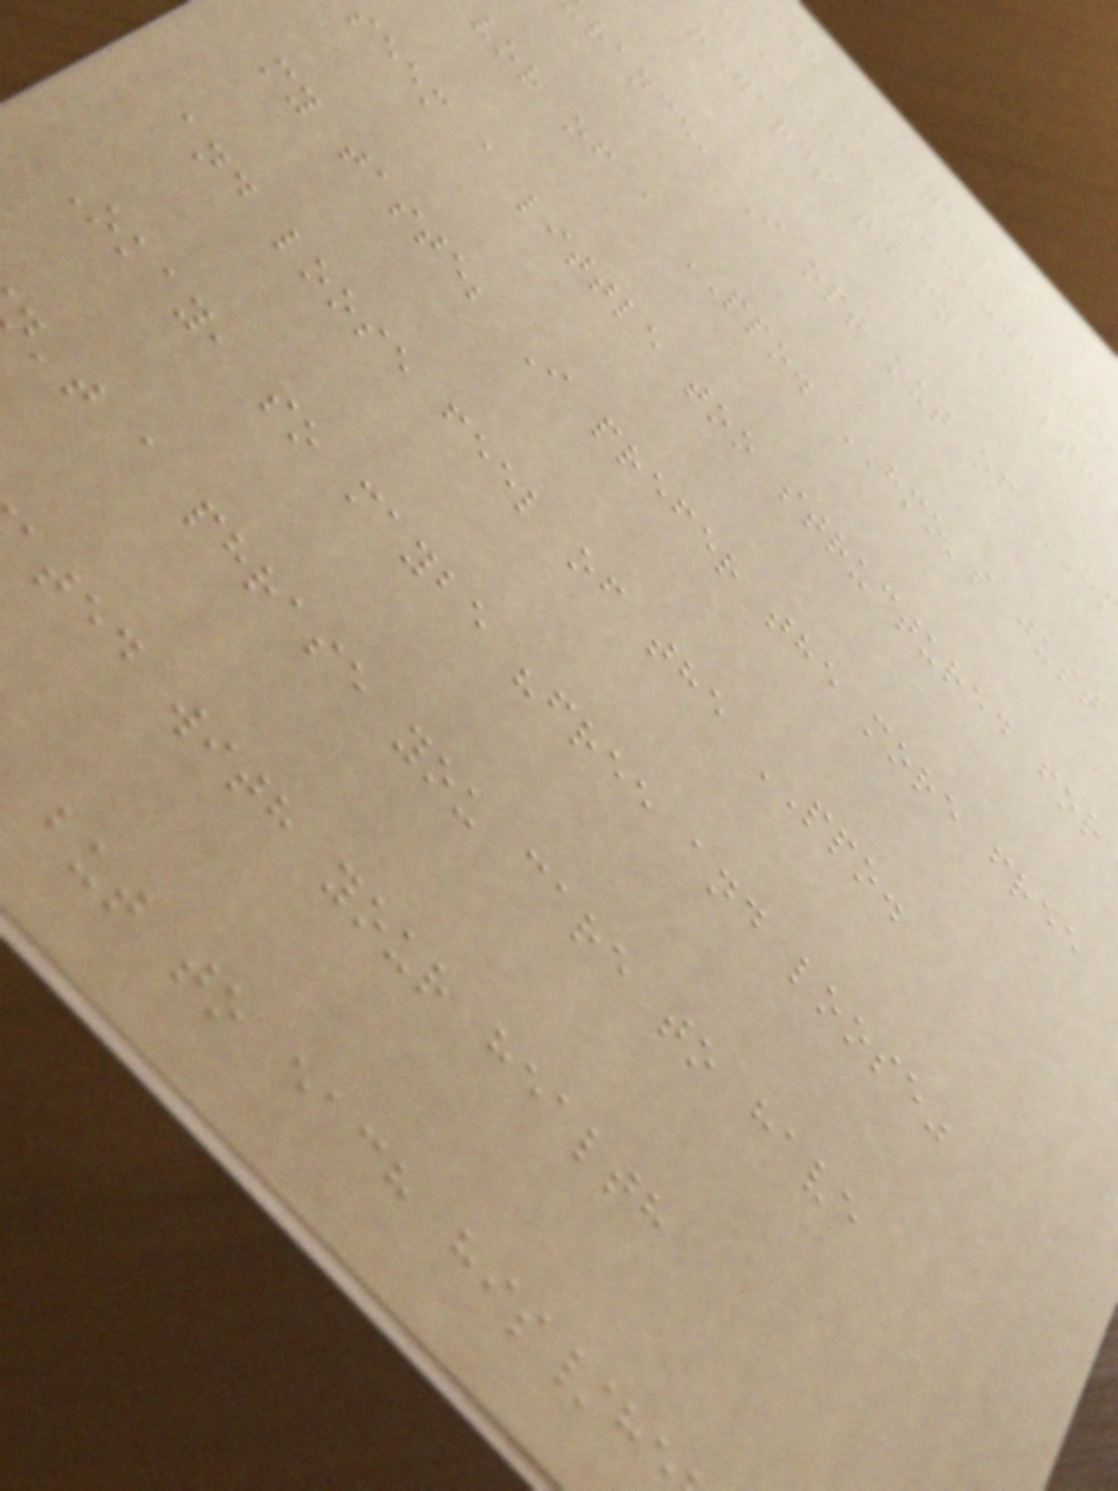ide Manners
regards to my health
rance, I opt out of
vor of a PPO. HMO's just
seem a little too structured for
my taste; I prefer the more free
and loose feel of the PPO.
Okay, so maybe "free and loose"
't a phrase you care to have
ted with your health
but to each his/he
